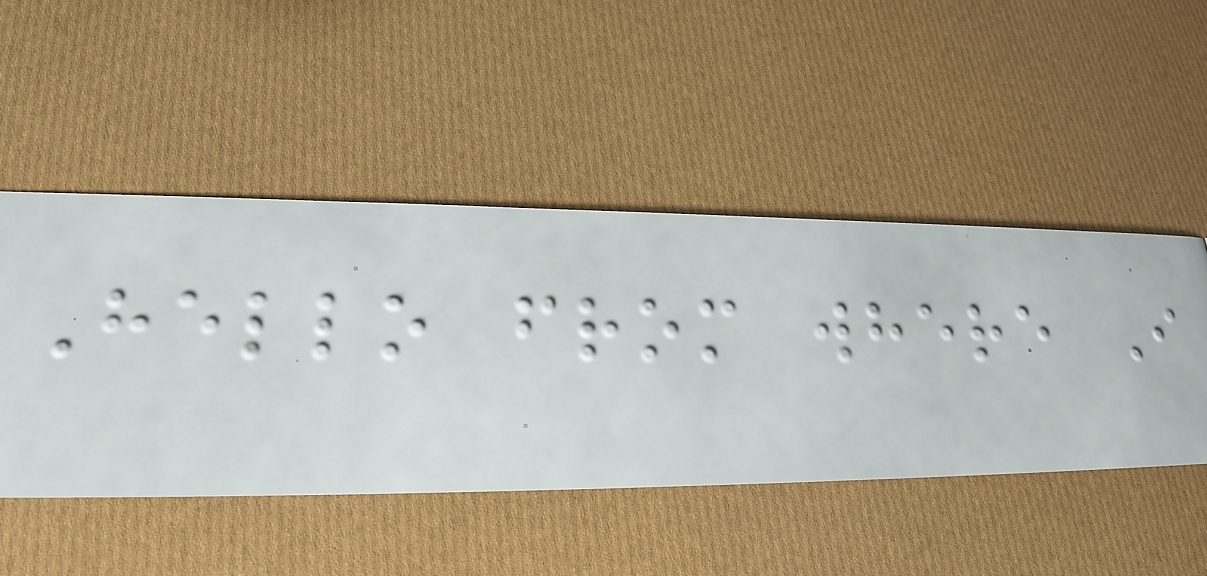Hello from where I
